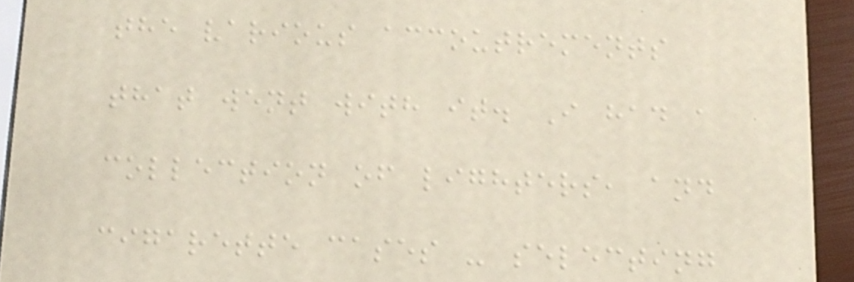the various accoutrements
that went with it. I had a
collection of lighters, and
cigarette cases - selecting
